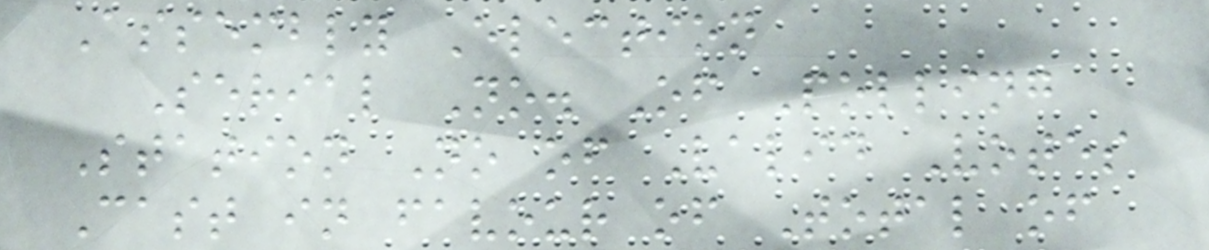Assembly Election
Serial No. Of Polling
Station No of Valid Votes
Cast in favour of Total of
